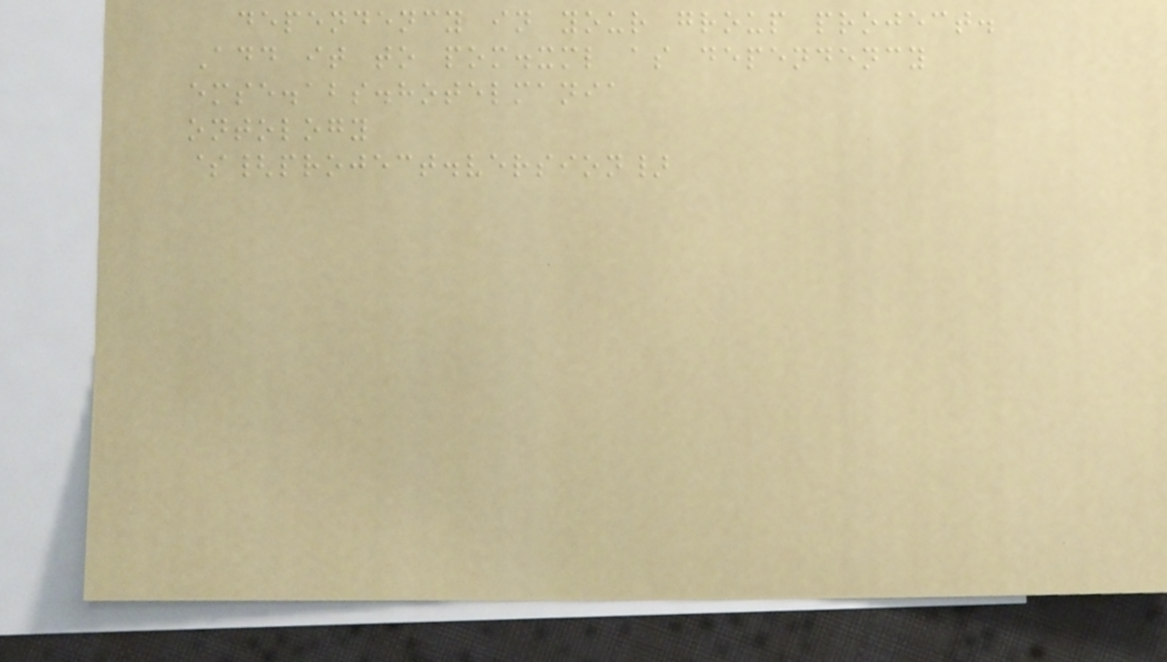dependency in your group project.
Add it to pom.xml as dependency
emse.abs.hotelmania
ontology
${project.version}
